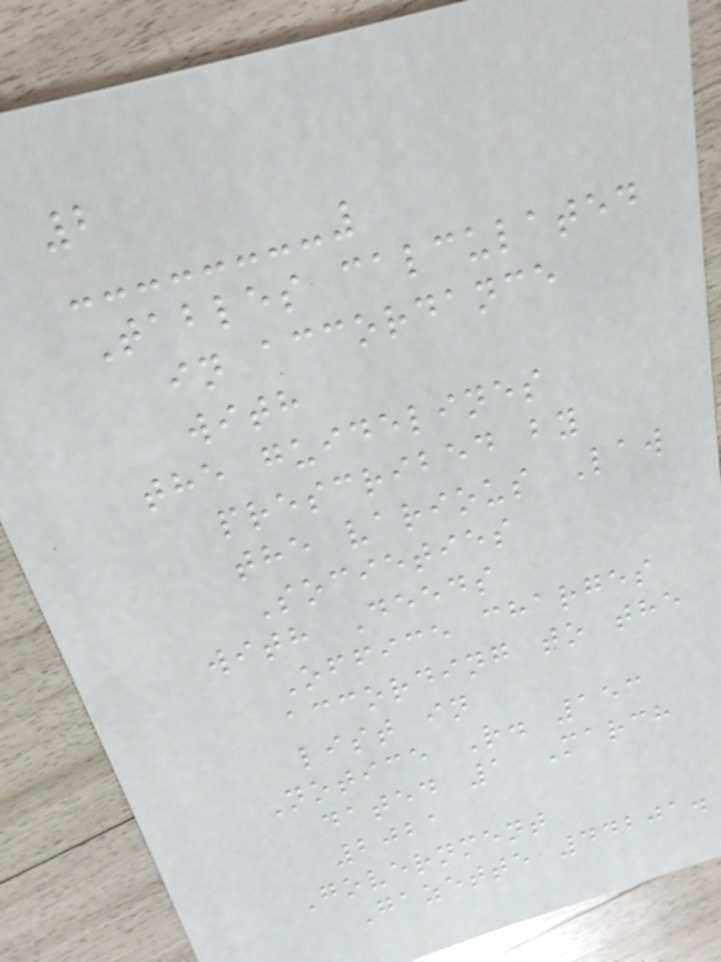2
Tables calculated
in accordance
with
the guidelines
prescribed by
the various Law
Societies
with Deeds
Office charges
according to the
list in
Notice R. 153
dated 1 March
2021
Government
Gazette 44201.
